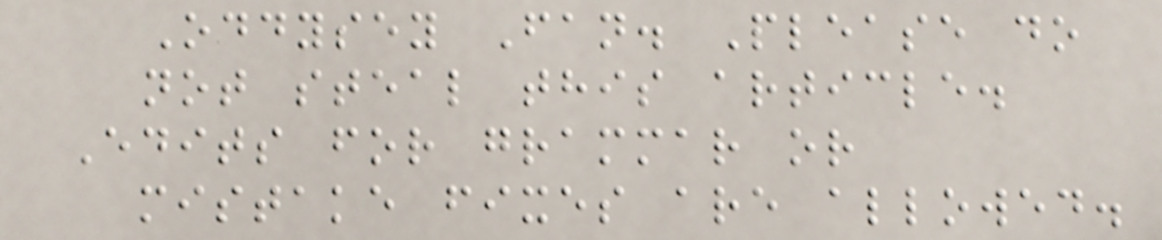Oddysey Fan. Please do
not steal this article.
Edits for grammar or
mistake fixes are allowed.
